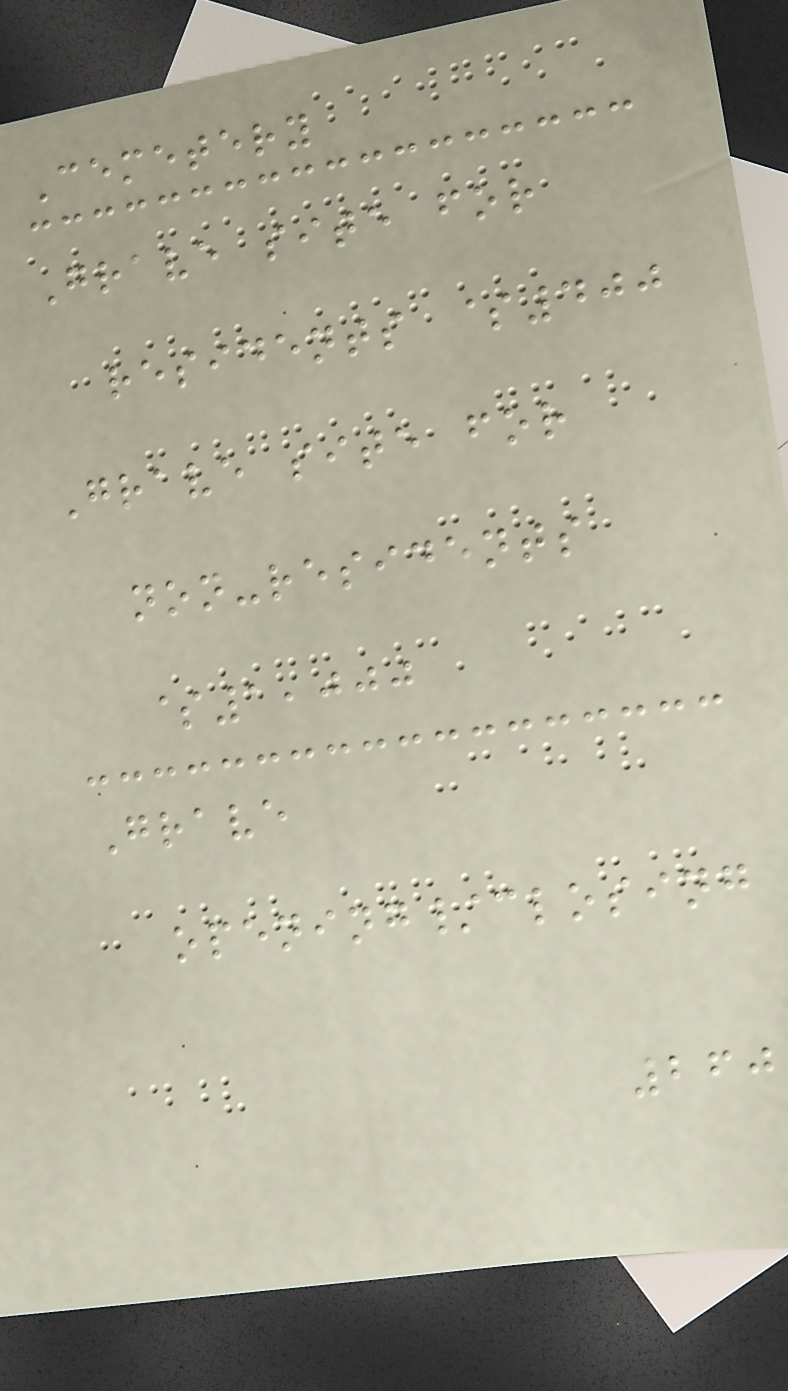Cemetery
Grave site for
residents $400
Grave site for
non-residents
$1,000
Grave
opening/closing
260
